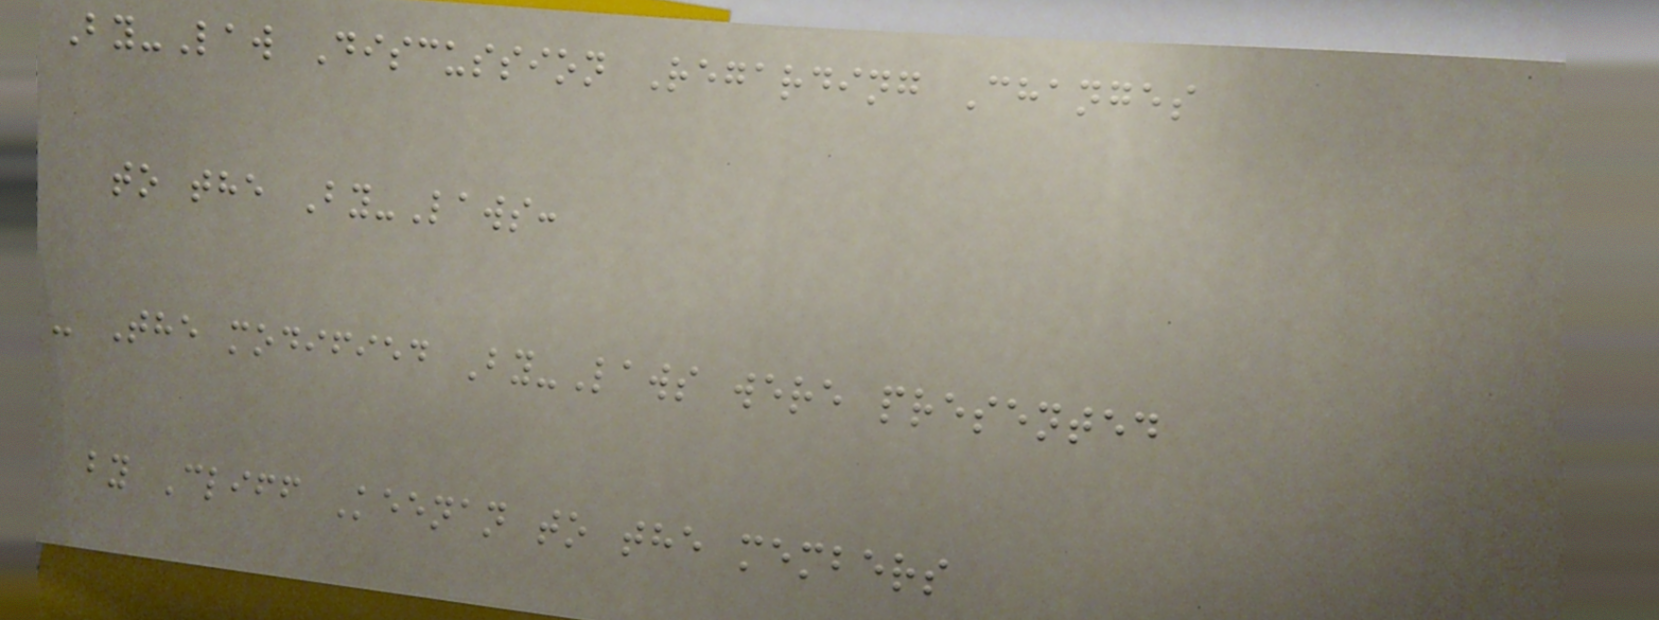By-Law Discussion Regarding Changes
to the By-Laws:
- The modified By-Laws were presented
by Cliff Keenan to the members
